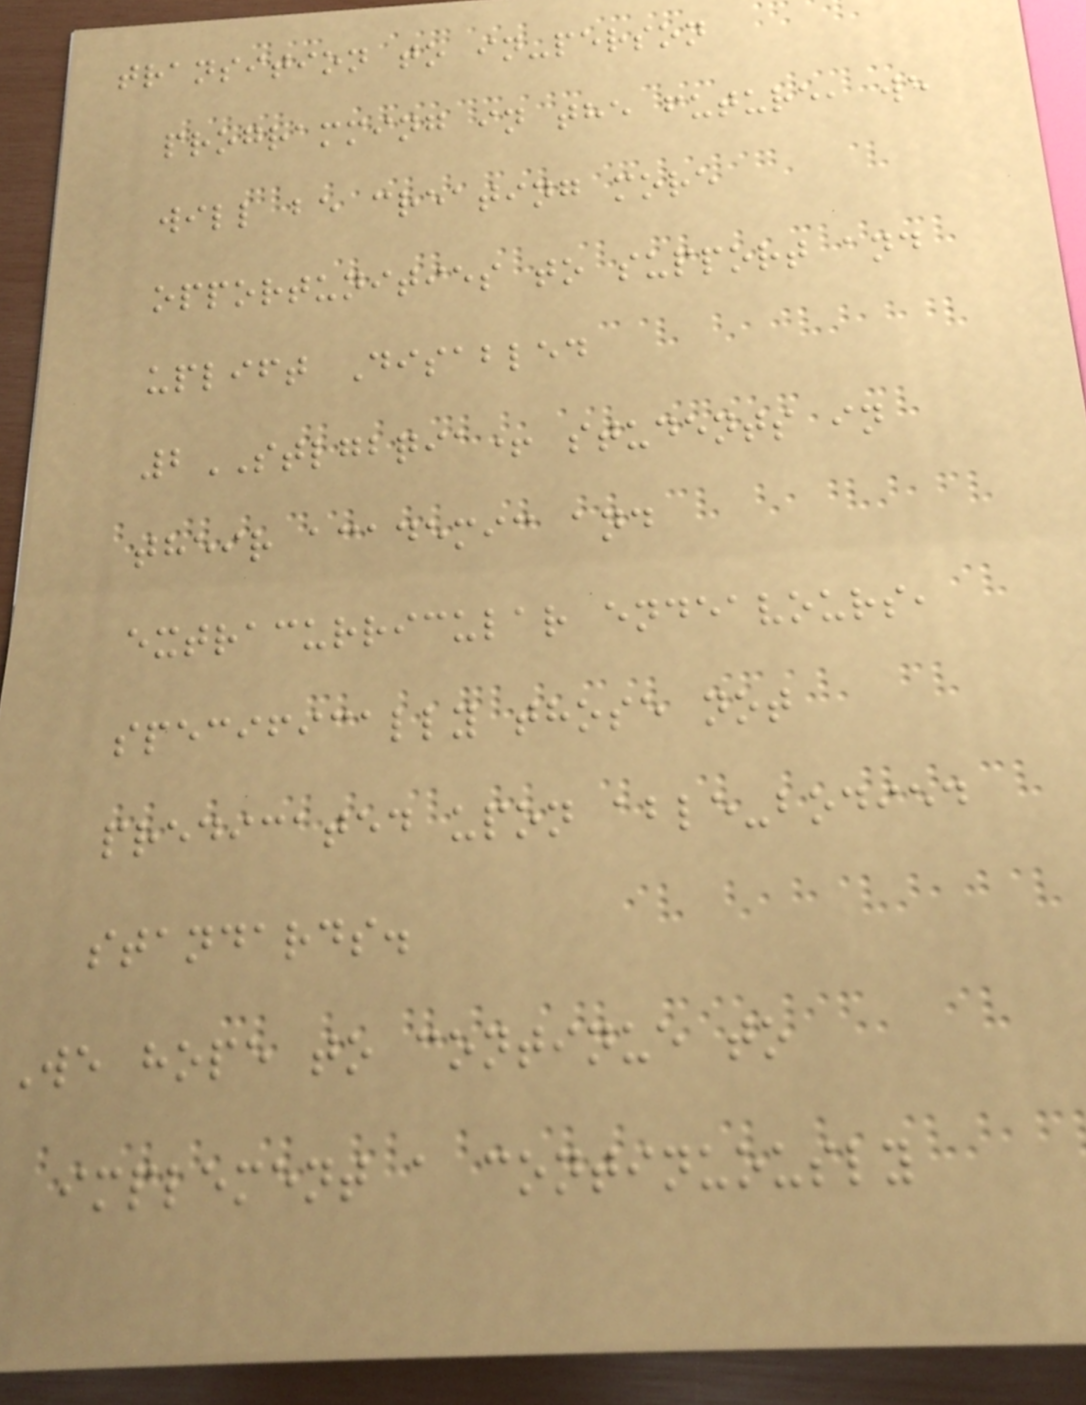transition to in-person
programming in the future, we
will be creating more
opportunities to support and
uplift Disabled
2STLGBQIA+ students in
their academic and
extracurricular endeavours,
specifically those not
predicated upon able-bodied
standards.
We hope to continue to
implement a continuously
